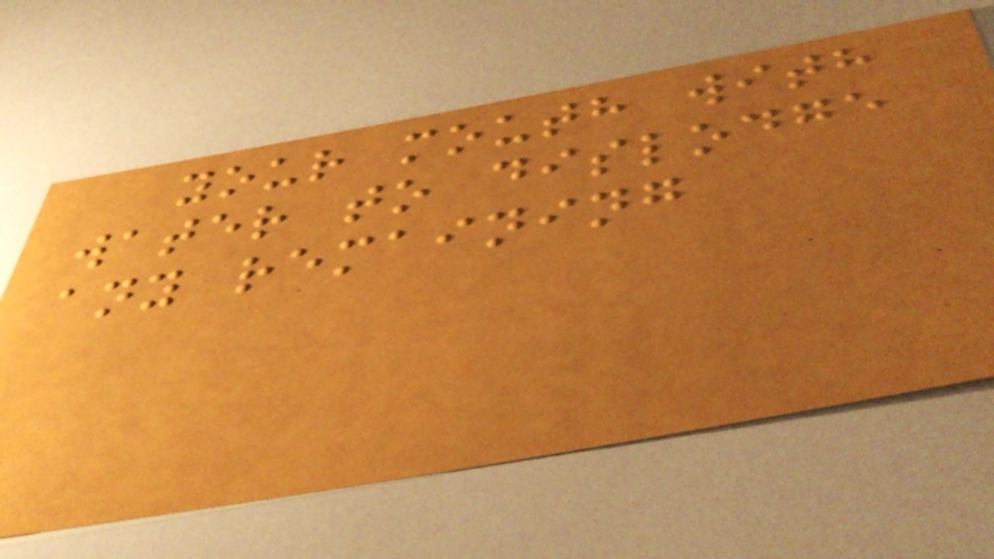your mouth with
water to dislodge
any remaining
